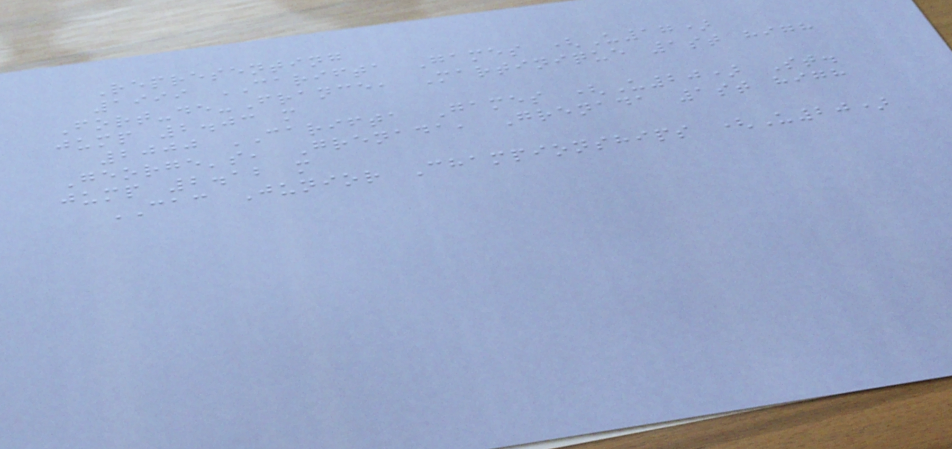Representing
1999 CARIFTA Games (U17)
Fort-de-France, Martinique 1st high
jump 2.03 m
2000 CARIFTA Games (U20) St.
George's, Grenada, Grenada 1st high
jump 2.12 m
CAC Junior Championships (U20)
